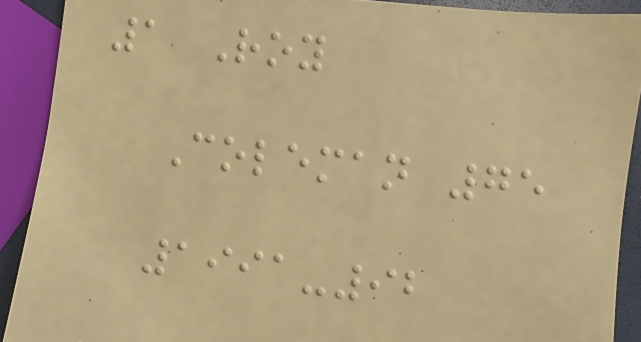1 Roy
Coleman 75
1991-92
